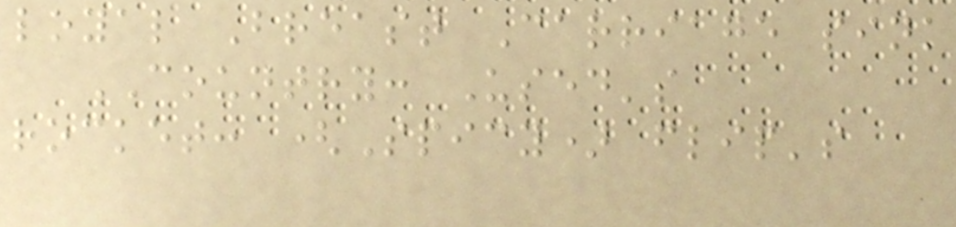loyal Breast Carriage sink
COUNTRY: Used's
rocket: (Spicy) flip's
